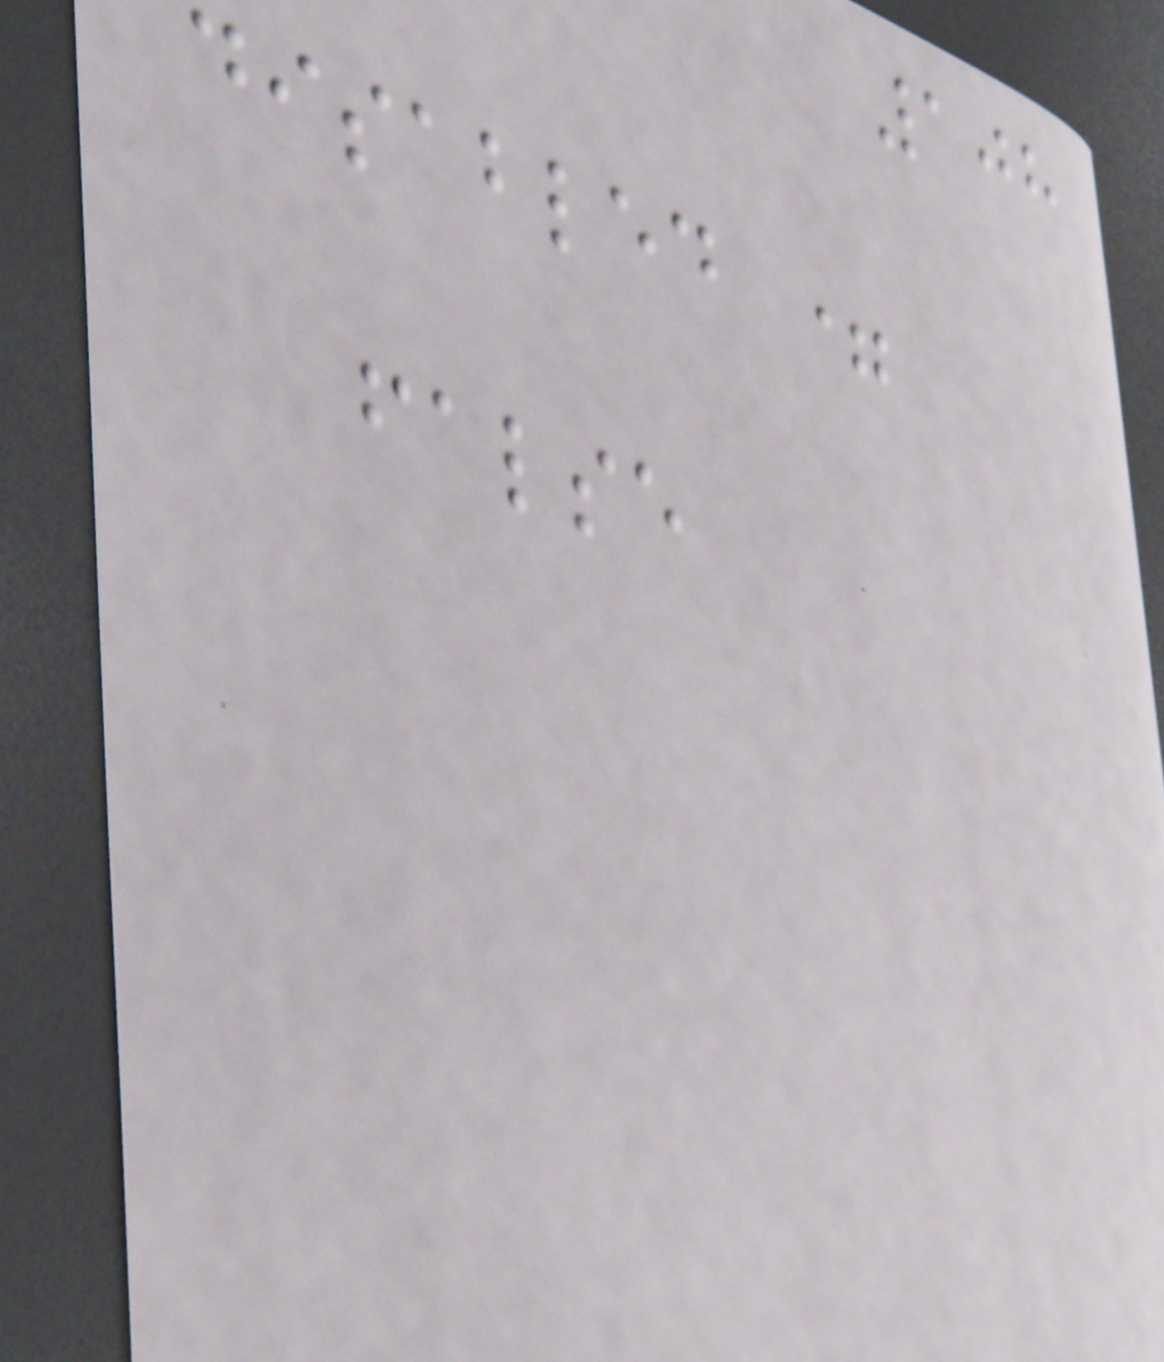108
disabled =
false
